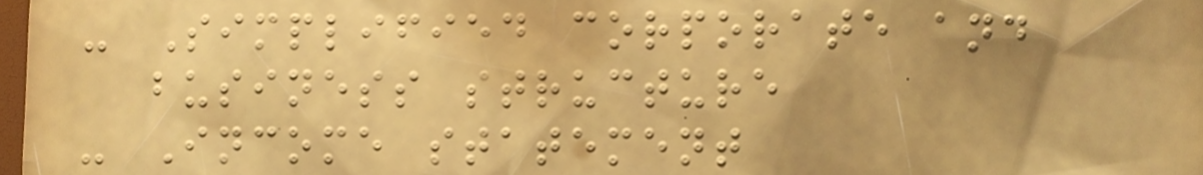- Simplified corporate and
business structure
- Income statement
